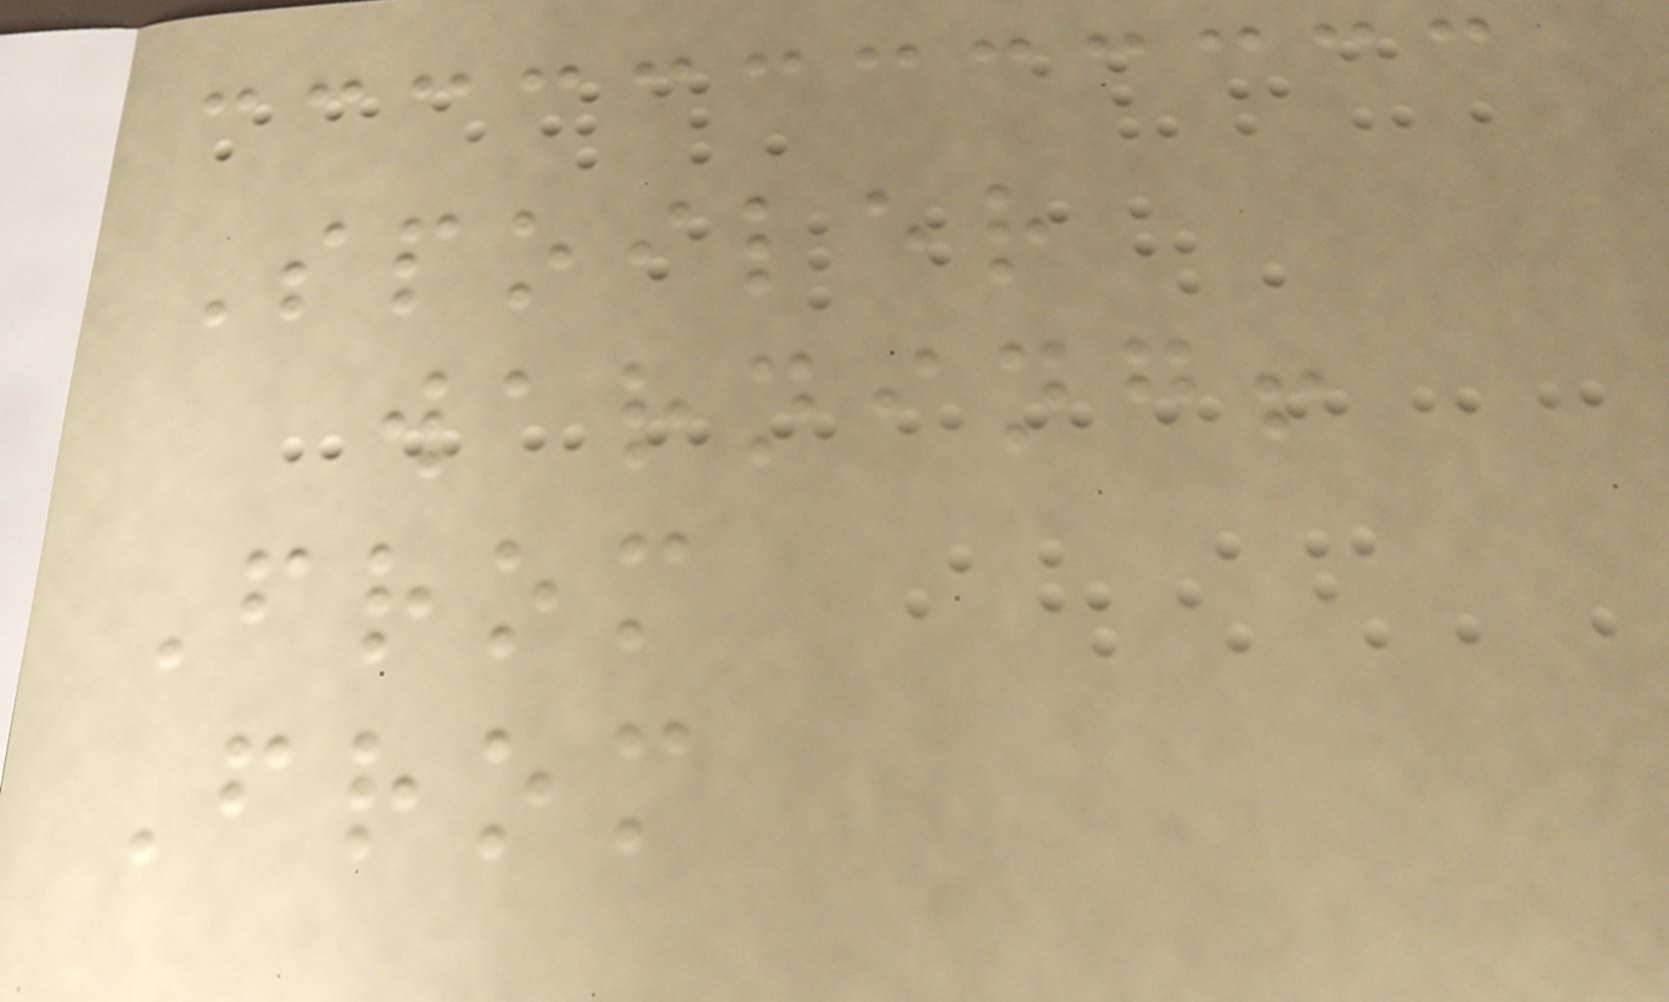Spoiler
warning!
From
From
